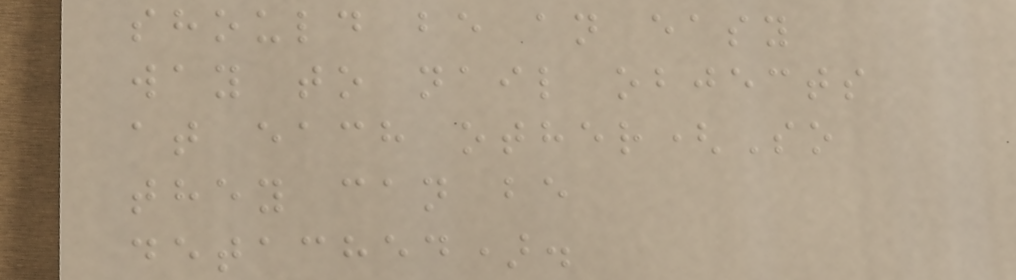should be an easy
way to nail objects
at each other(So
they can be
detached).
